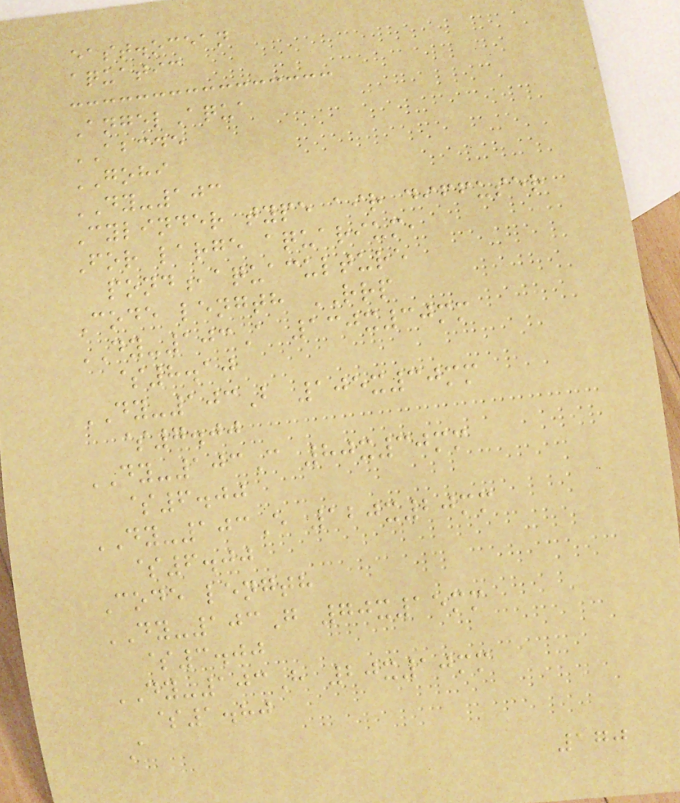east.ocean
aquatic
AngelAqua
ABCDE
GOHI
DY-103
Cylinder type air diffuser
For large aquarium,
pond,aquaculture
Code length RRP
DY-103A 130x30mm
$8.10
DY-103B 105x30mm
$7.00
DY-103C 80x30mm
$6.00
DY-103E 120x20mm
$6.00
Code length
DY-103G 70x15mm
$3.00
DY-103H 20x10mm
$1.80
A
170
